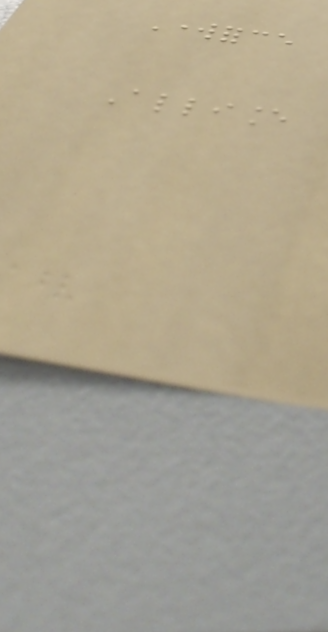Workforce
Alliance
